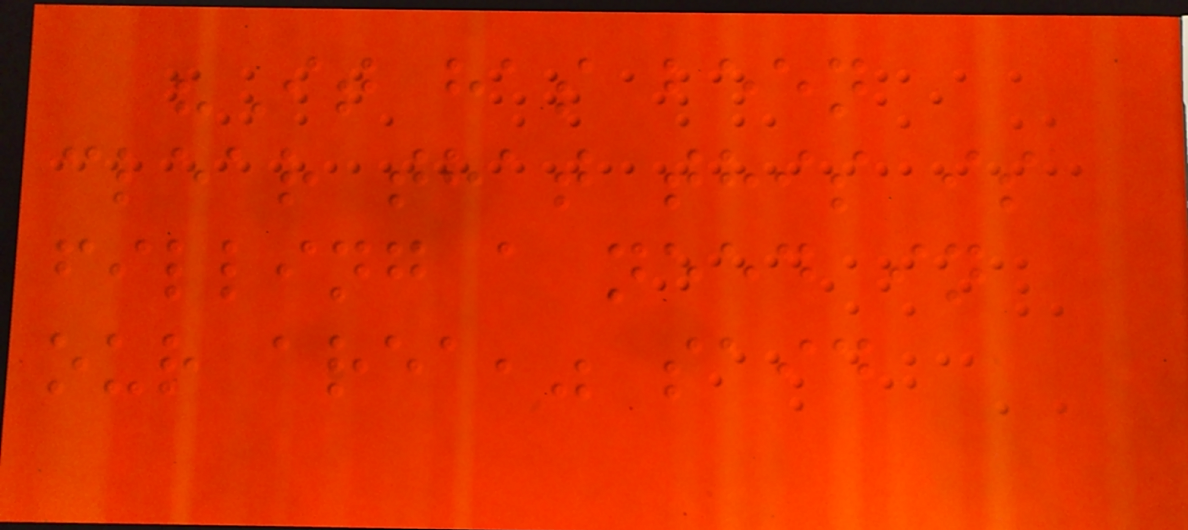"It has been
clear that this is
filling a need in
our area," said
